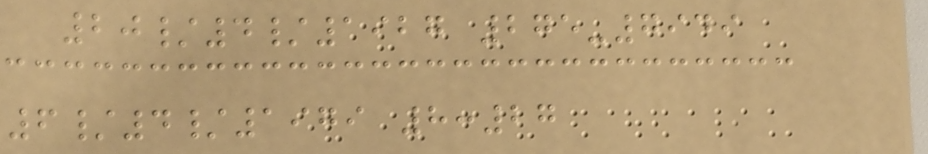20/4/1927 275-7949
6/4/1979 8:27
